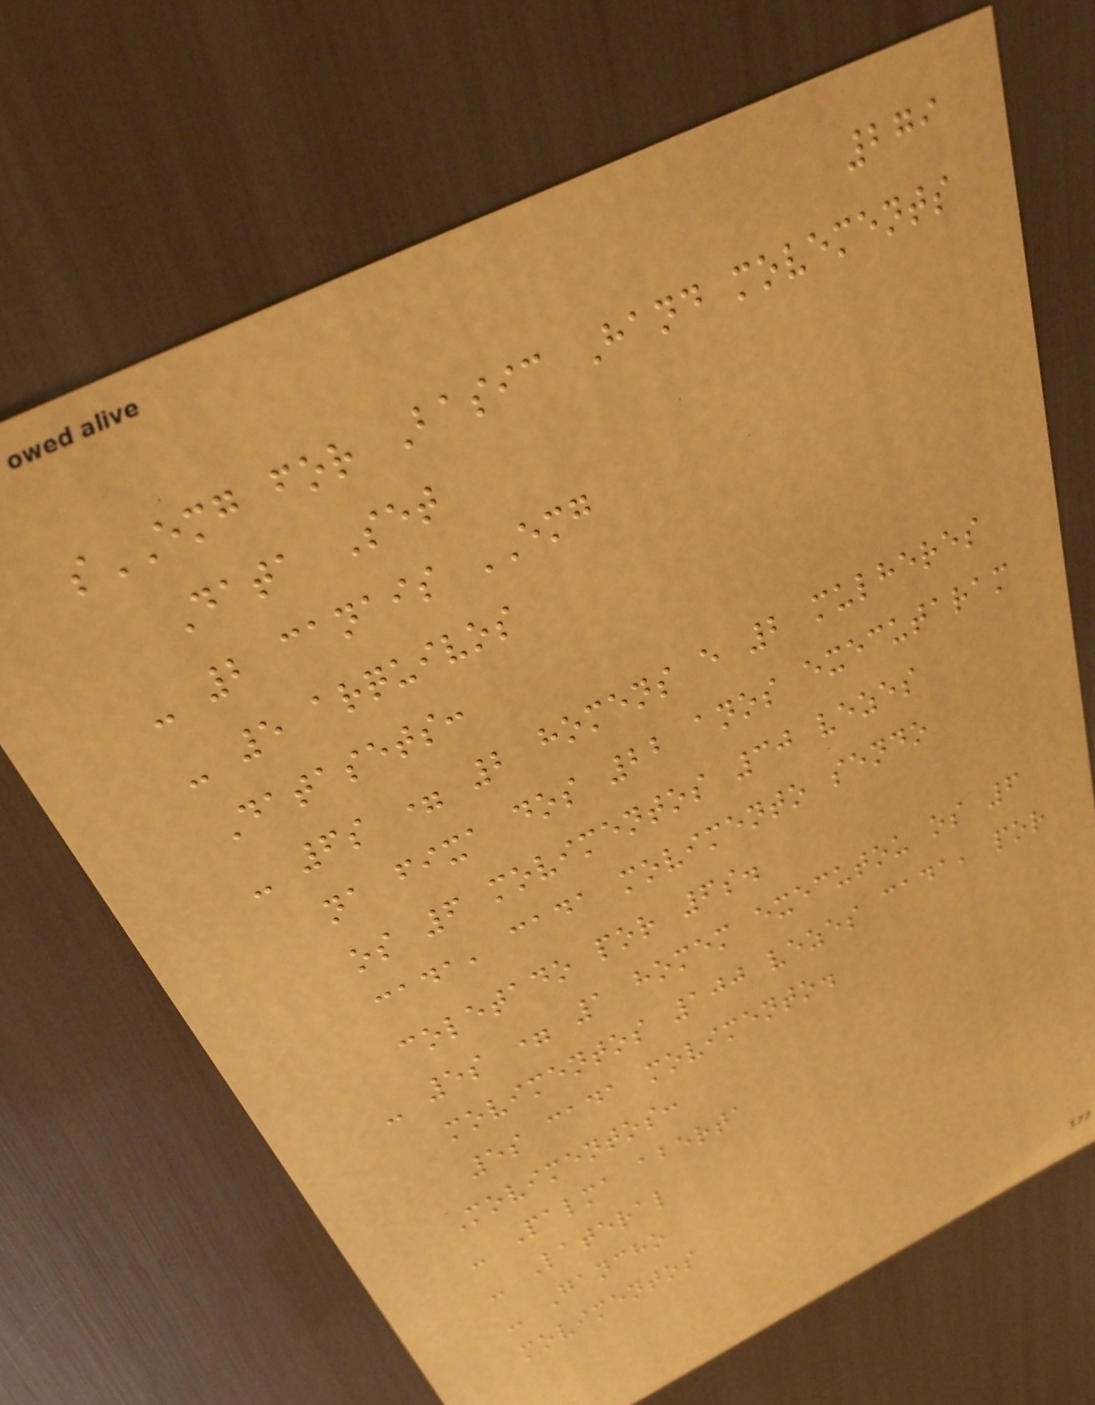279
sEMG for Basic Hand movements
Data Set
- 2 canais EMG
- 5 arquivos
Datasets:
- 6s = 2 homens e 2 mulheres
na fixa dos 22 anos executaram
os 6 movimentos 30 vezes
cada, cada movimento sendo
coletado por 6s.
- 5s = 1 homem executou os 6
movimentos 100 vezes cada, por
5s cada movimento.
Movimentos:
- Palma aberta
- Lateral
- Gancho
movimentos
